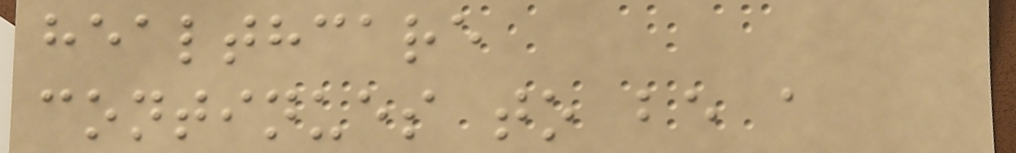healthcare
continues to be a
